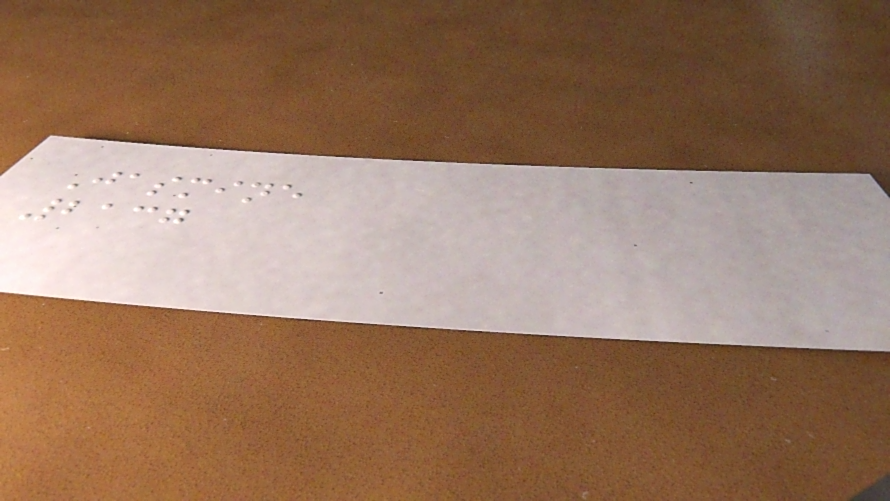Jasmine
2137
